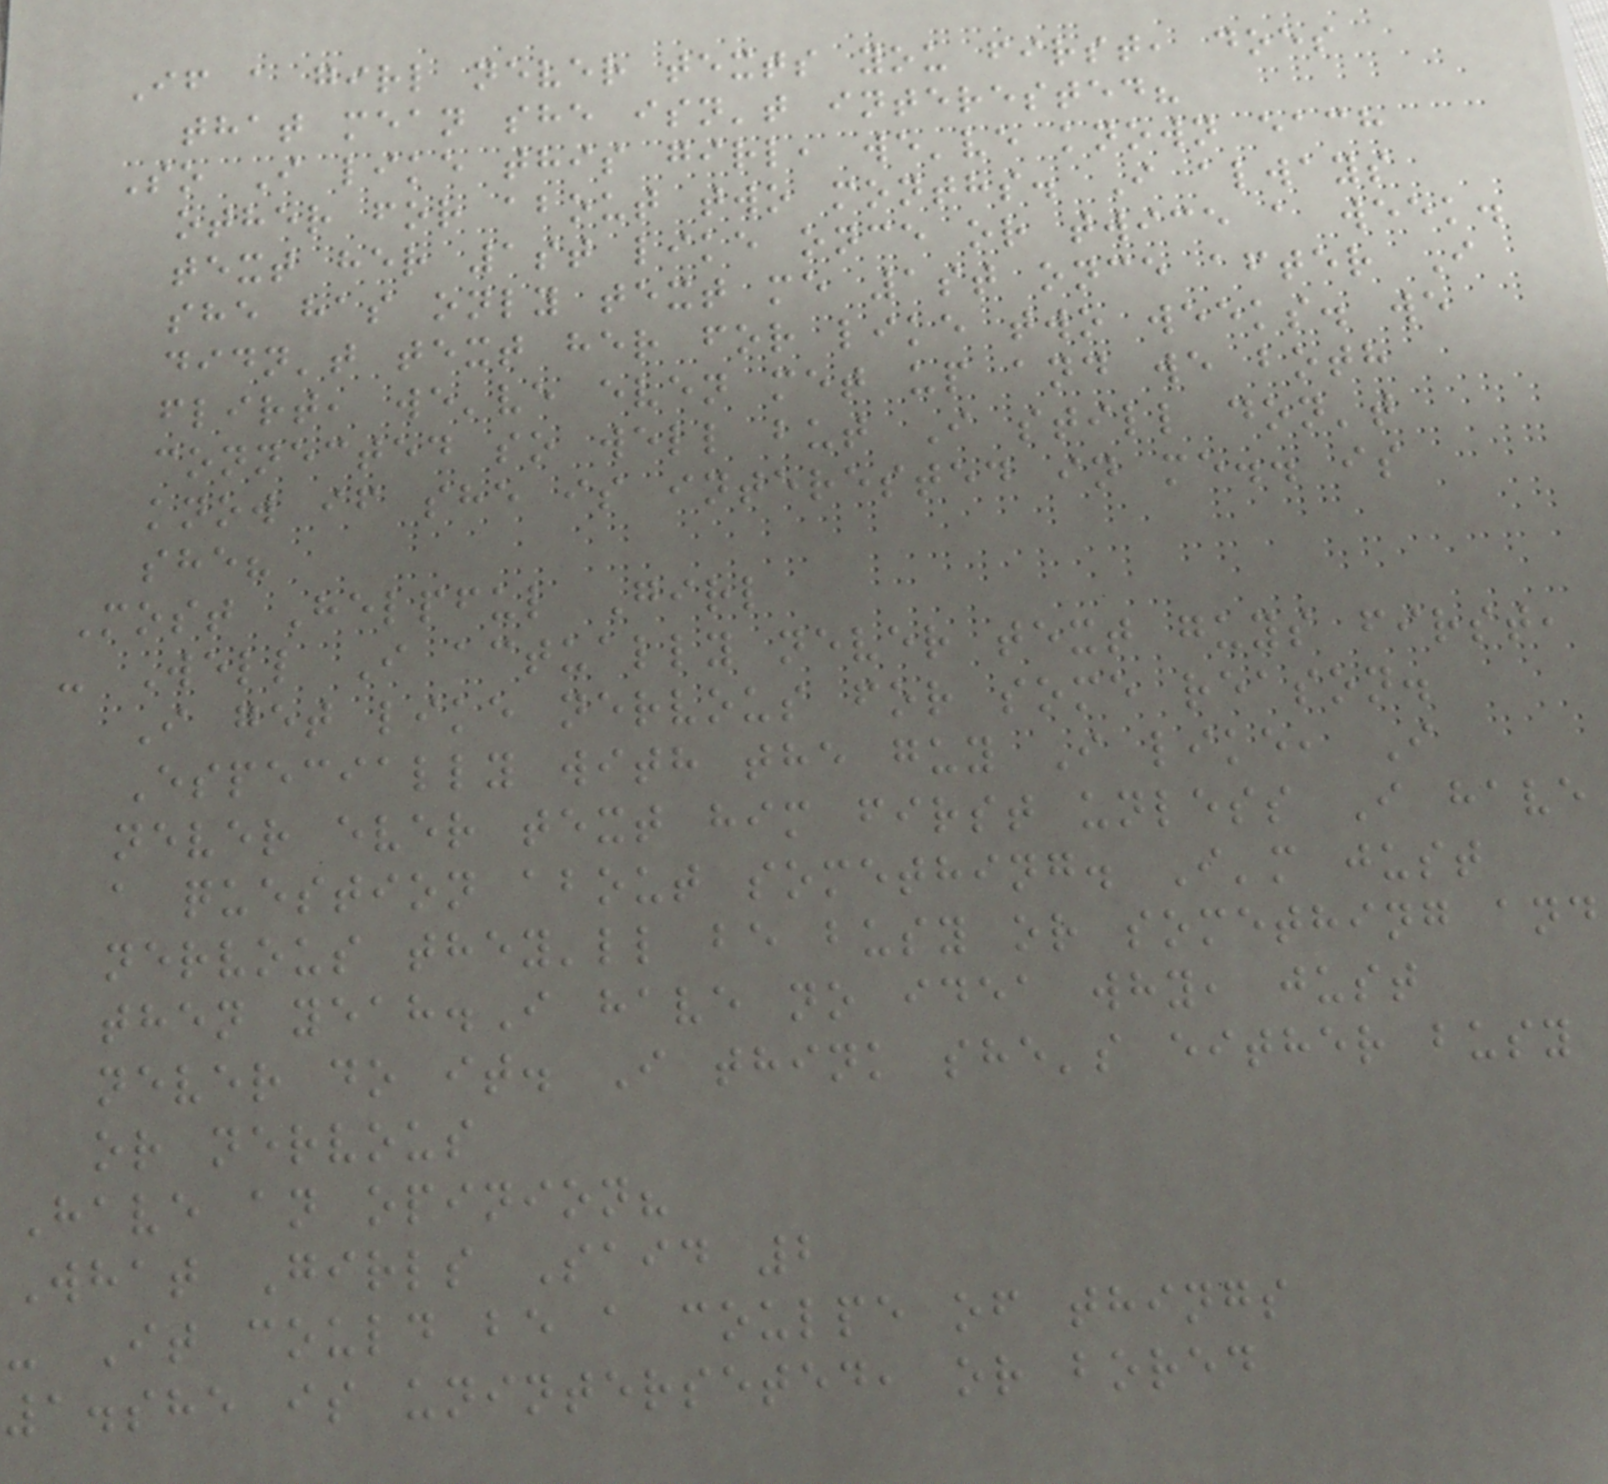If a girl never texts you first, does
that mean she isn't interested?
So I like this girl, we've known each
other for about two months. I always
text her 1st like once or twice a week.
she has only text me 1st once after I
didn't text her for like two weeks. we
flirt, we've even met up and we both
connected so well but I still don't
know if she is interested in me.. is
she?
Most Helpful Girl
- Well I actually never text guys first,
I get like nervous for some reason.
Especially with the guy I like, I
never ever text him first unless I have
a question about something. I'm just
nervous they'll be busy or something and
then yeah.I have no idea why, just
never do it. I think she's either busy
or nervous
Have an opinion?
What Girls Said 2
- It could be a coulpe of things
1.she is uninterseted, or bored
